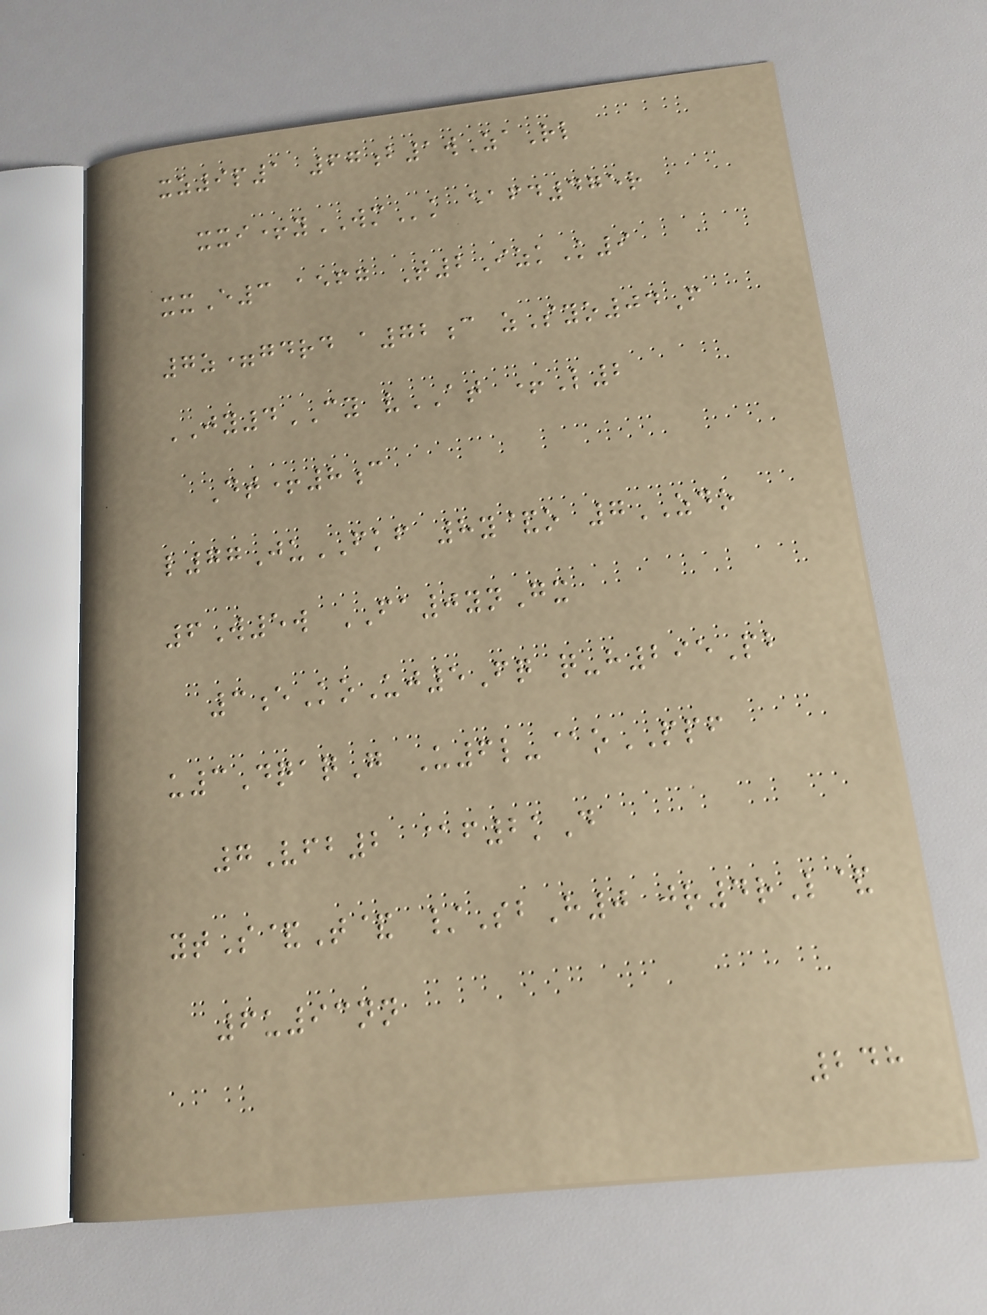xz9p1 67b1wZaRl
xxi+yWMk eafd475r
xxE3 aefg T2IzkK9
7z=gdrd a72c zSyo04F
JY4CY vAT +L2
Dt+8c
l77JuFKF 8y&o 7ZDO
6W5w FA0ynGx
3eKoUj5Fq q-h295Pb
u3DqaqG U6l-@oPPF
7Vfb2 @f2kD
ytS&T& /SbH0 jr4rL&
6u93nn
248
